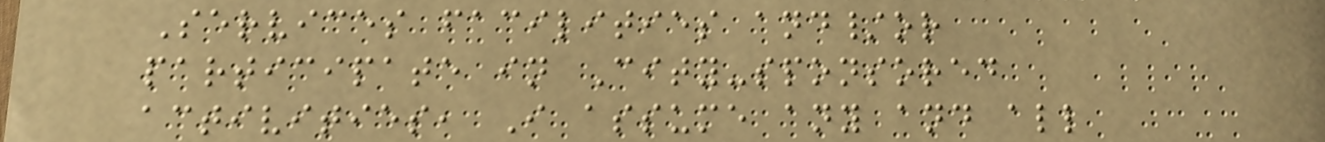Services facilities and/or
participate in City-sponsored
activities, I assume any and all
